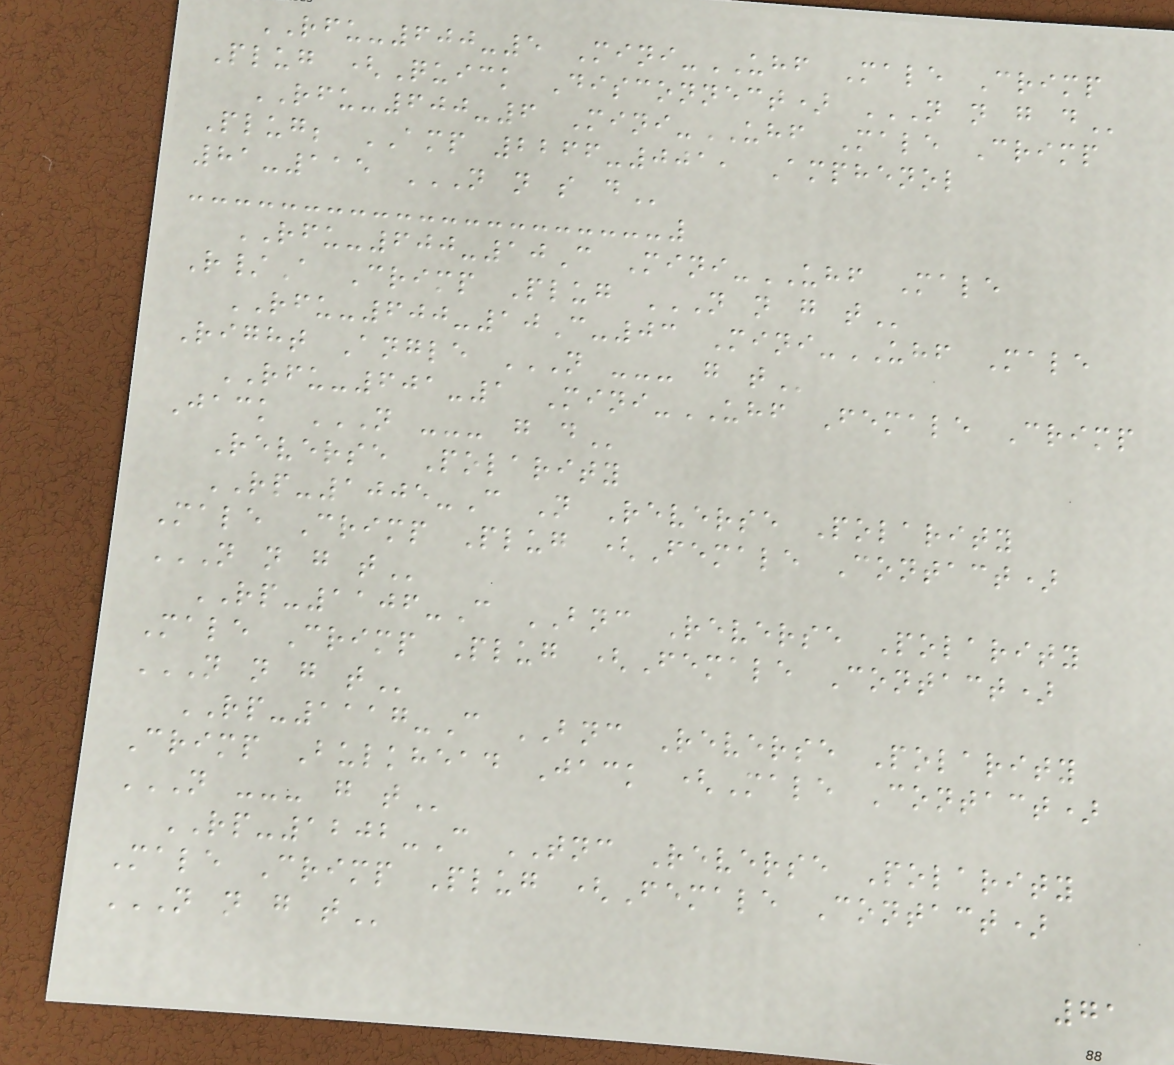RFU-600-5 Mini-UHF Male Crimp
Plug (Quick Disconnect) N N G D
RFU-600-6 Mini-UHF Male Crimp
Plug; AMP 2266-001, Amphenol
81-115 N N S D
RFU-600-10C Mini-UHF Male
R/A Crimp Plug N N G T
RFU-600-10C-03 Mini-UHF Male
Right Angle N --- G T
RFU-601-1 Mini-UHF Female Crimp
Jack N --- G D
Reverse Polarity
RP-1005-C N Reverse Polarity
Male Crimp Plug (Female Contact)
N N G T
RP-1106-C BNC Reverse Polarity
Male Crimp Plug (Female Contact)
N N G T
RP-1117-C BNC Reverse Polarity
Crimp Bulkhead Jack (Male Contact)
N --- G T
RP-1202-C TNC Reverse Polarity
Male Crimp Plug (Female Contact)
N N G T
71
